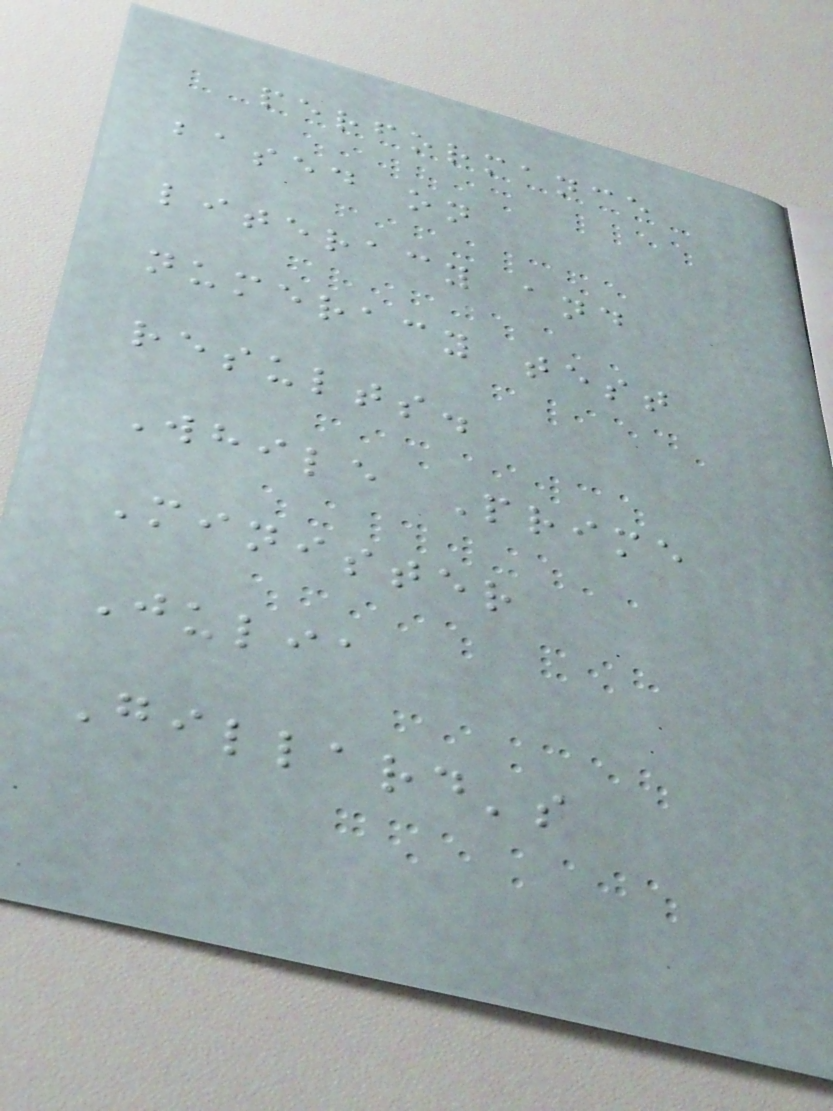performance
based on
literacy and
numeracy test
results.
While Prime
Minister
Julia
Gillard's
